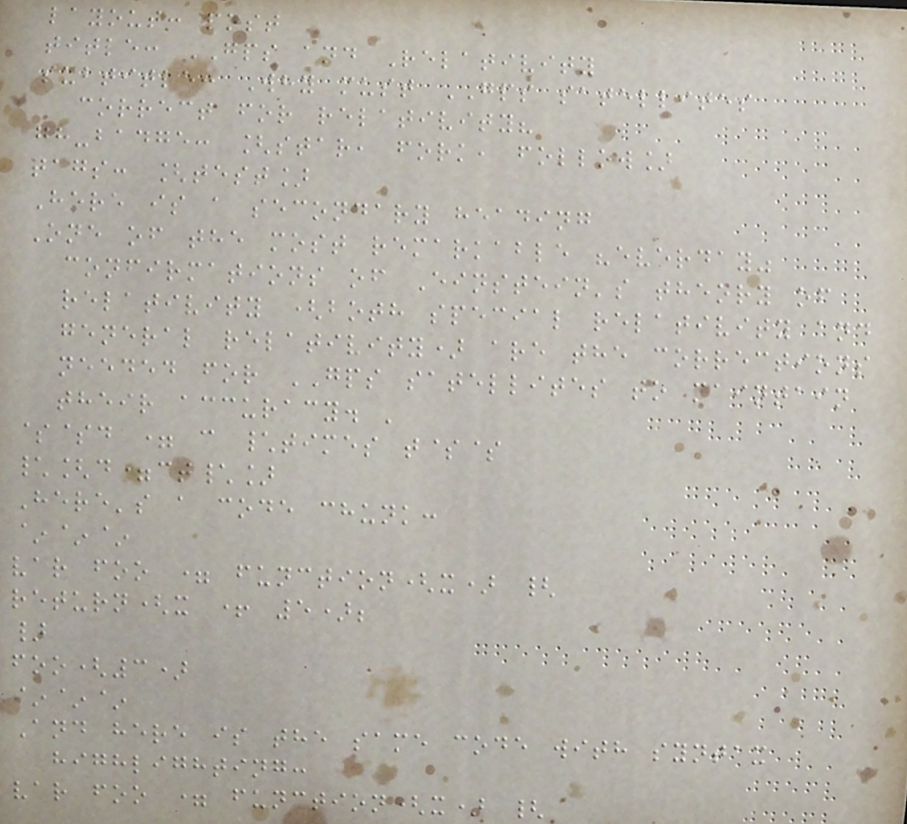layout: post
title: GPS and Relativity
subtitle: Why must GPS satellites
correct for relativity?
gh-badge: [star, fork, follow]
tags: [test]
Here is a secondary heading
One of the most remarkable "everday"
confirmations of Einstein's theory of
relativity (both special relativity and
general relativity) are the corrections
needed for GPS satellites to maintain
their accuracy. '
$$d = c \times t$$
\[d=ct\]
Here's a code chunk:
~~~
var foo = function(x) {
return(x + 5);
}
foo(3)
~~~
And here is the same code with syntax
highlighting:
var foo = function(x) {
